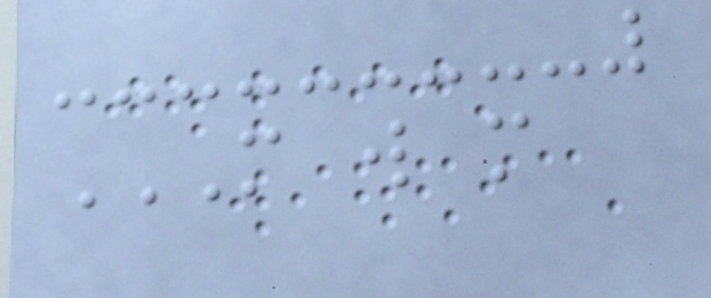M W M
